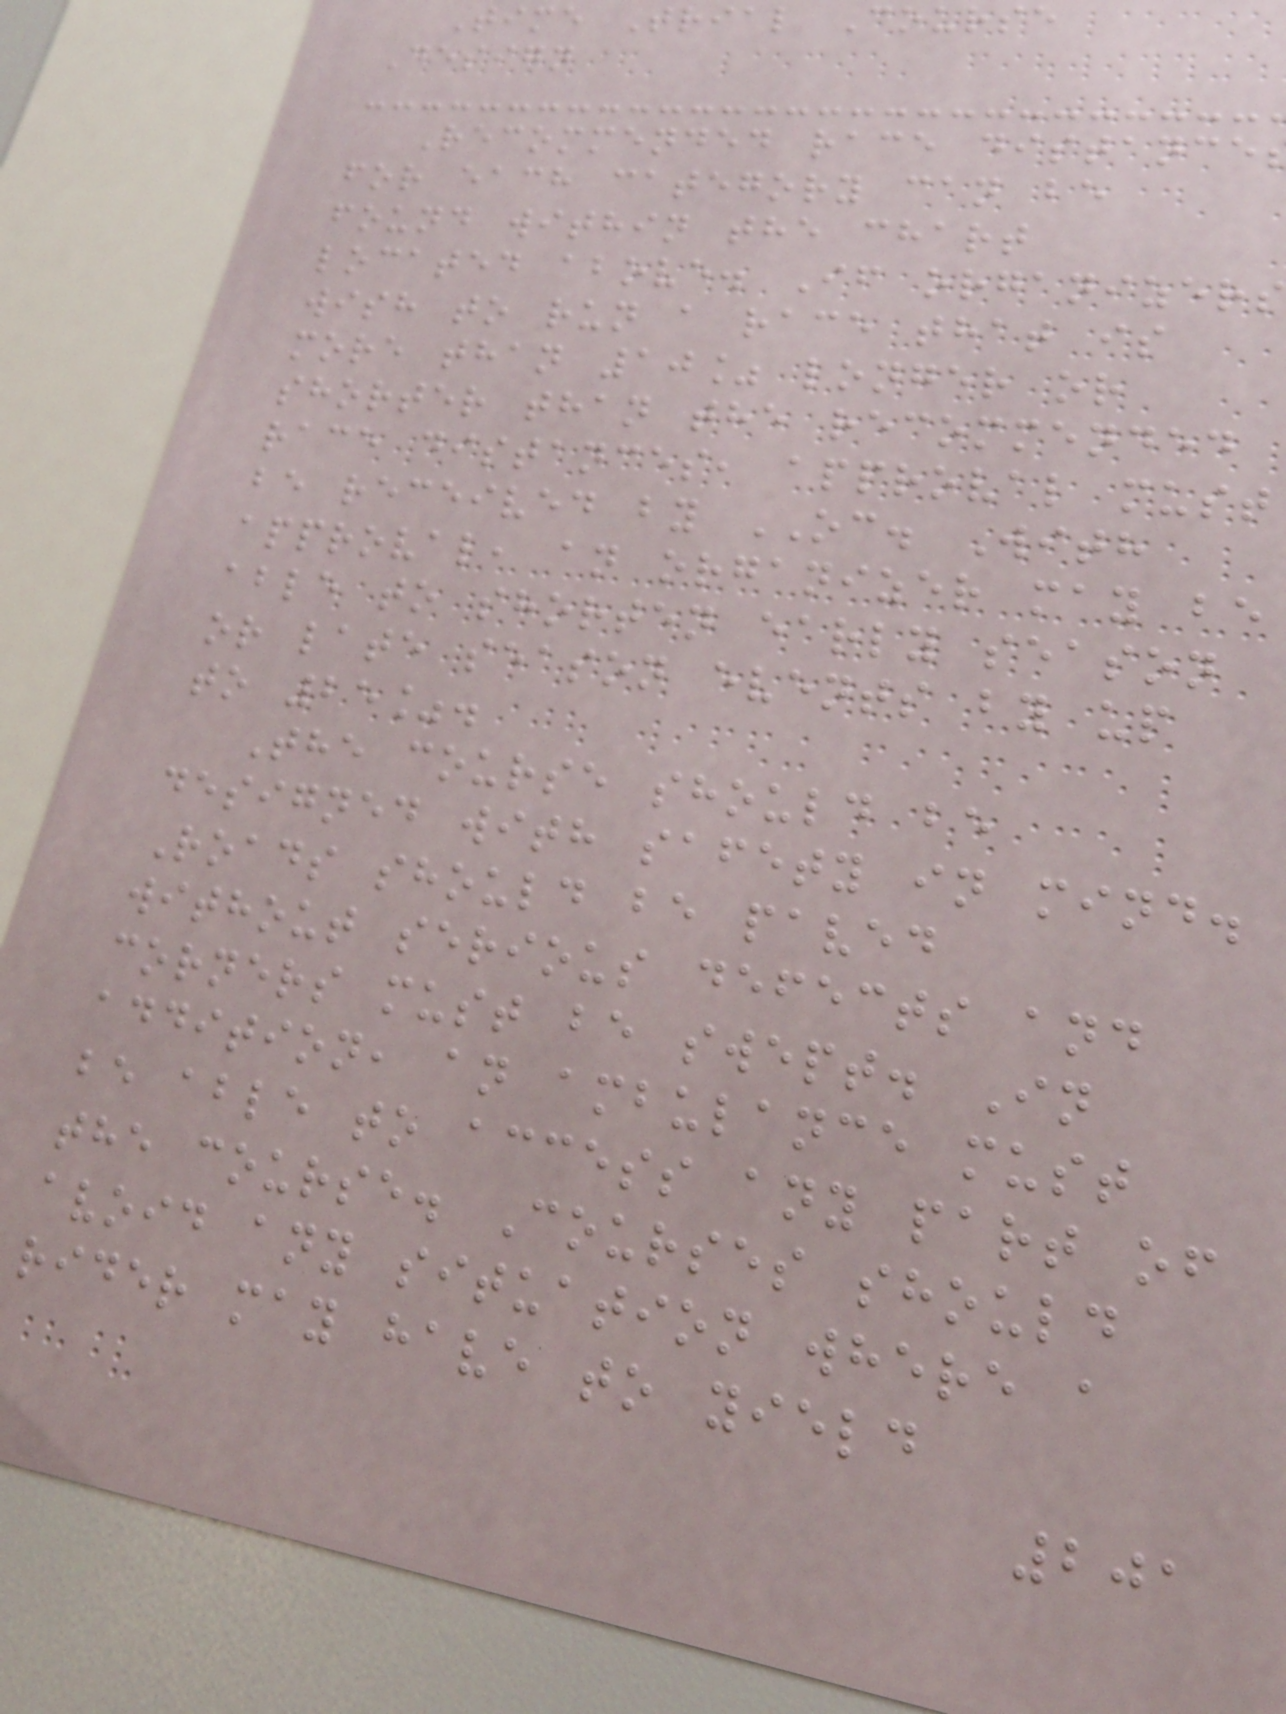Time Trial Course
Design
Recommended race distance
for each category can be
found within the chart
located above. If organizers
wish to run a race that is
more than 10% longer or
shorter than the recommended
race distances, approval must
be received by OC. With
approval, an organizer may be
able to shorten early season
or late season events by up
to 25%.
The course should be
designed with safety in mind.
Roads should be paved
without serious defects and
corners must be swept. In
addition, an ambulance must
be able to access any part of
the course. Courses should
avoid any situation where a
rider may have to yield
201
